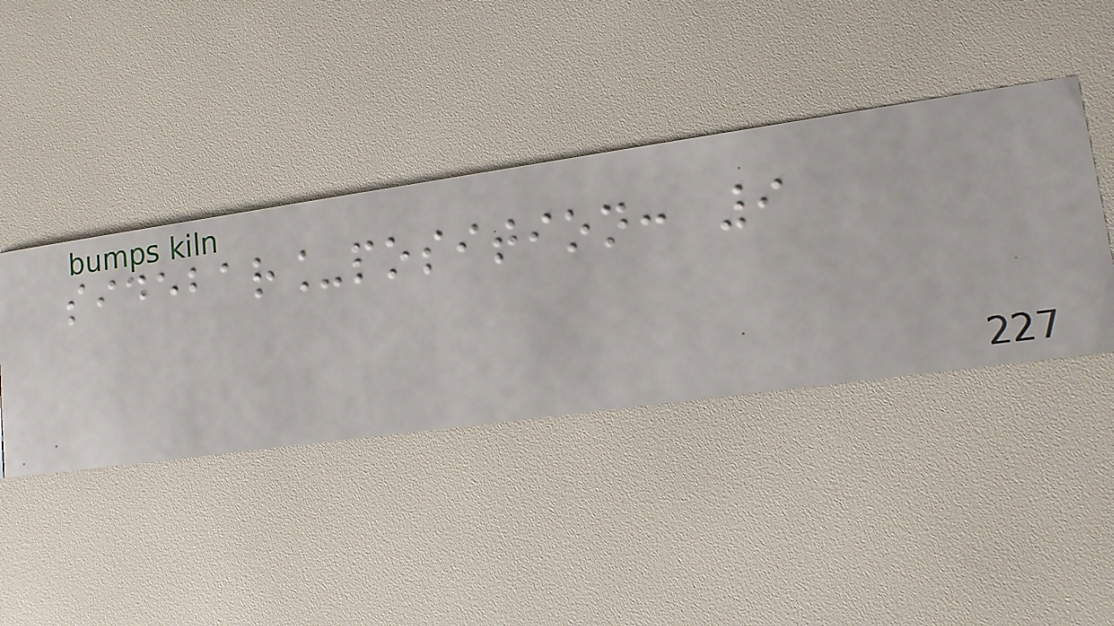sidebar_position: 9
